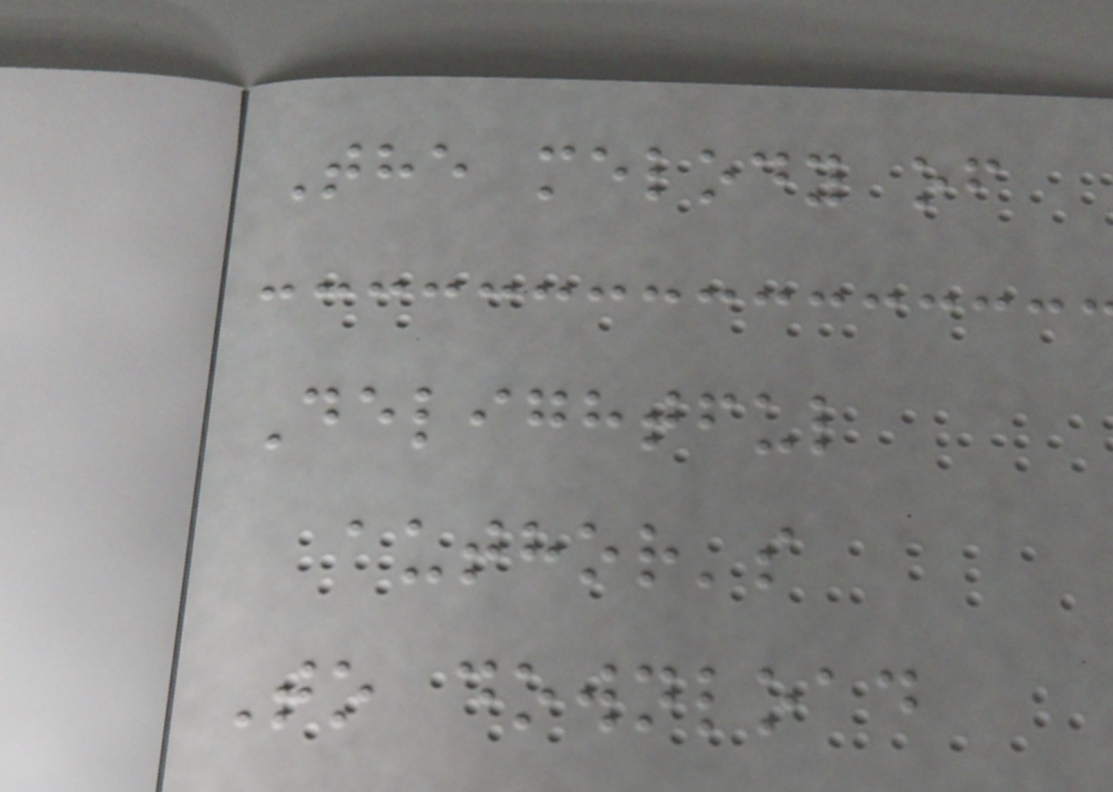The melody of
Delightful
author's
To download
